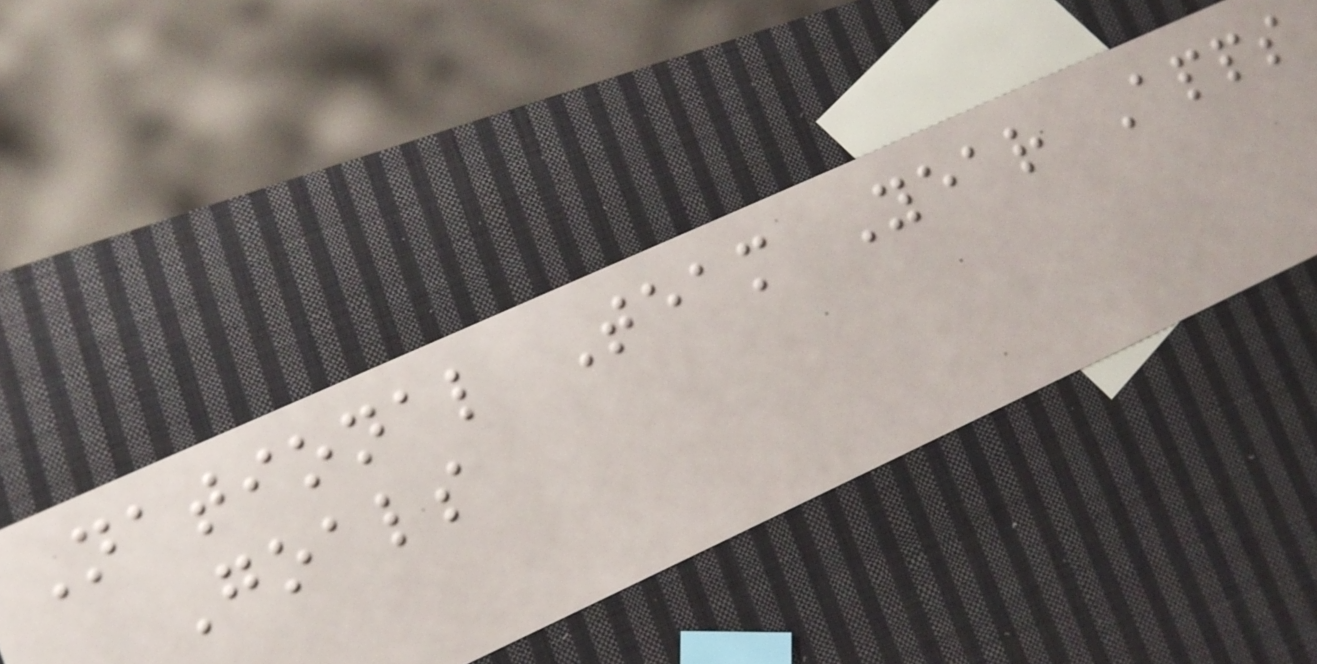National Team Year Apps
Goals
